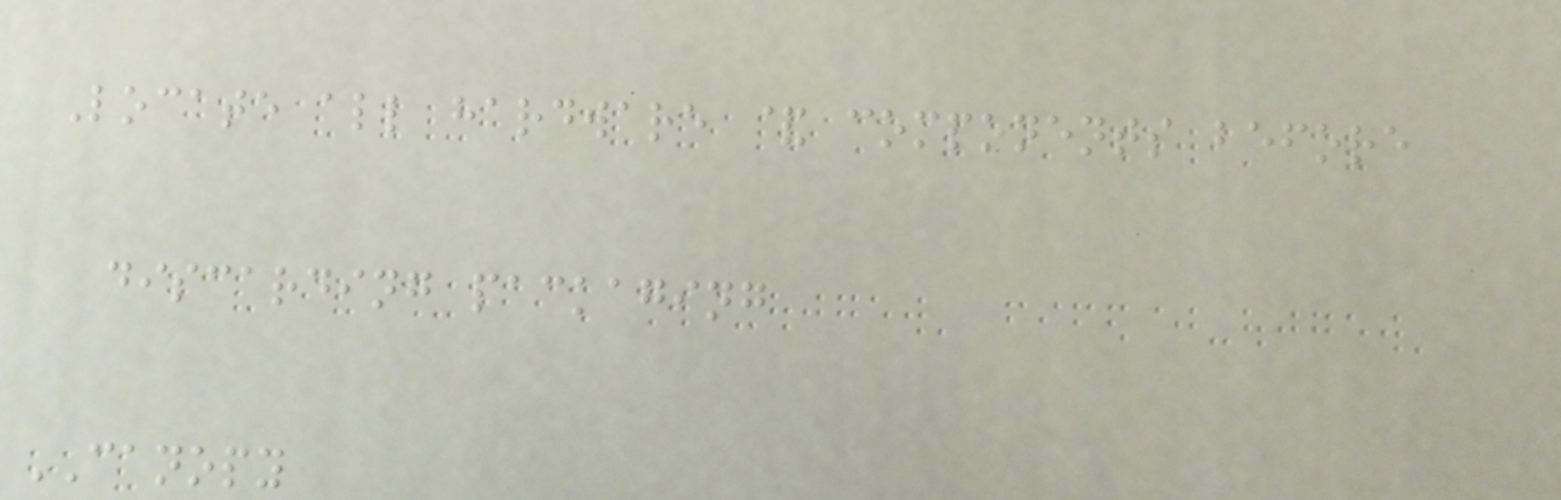Locate all hardware & components before
discarding packaging
CANOPY
